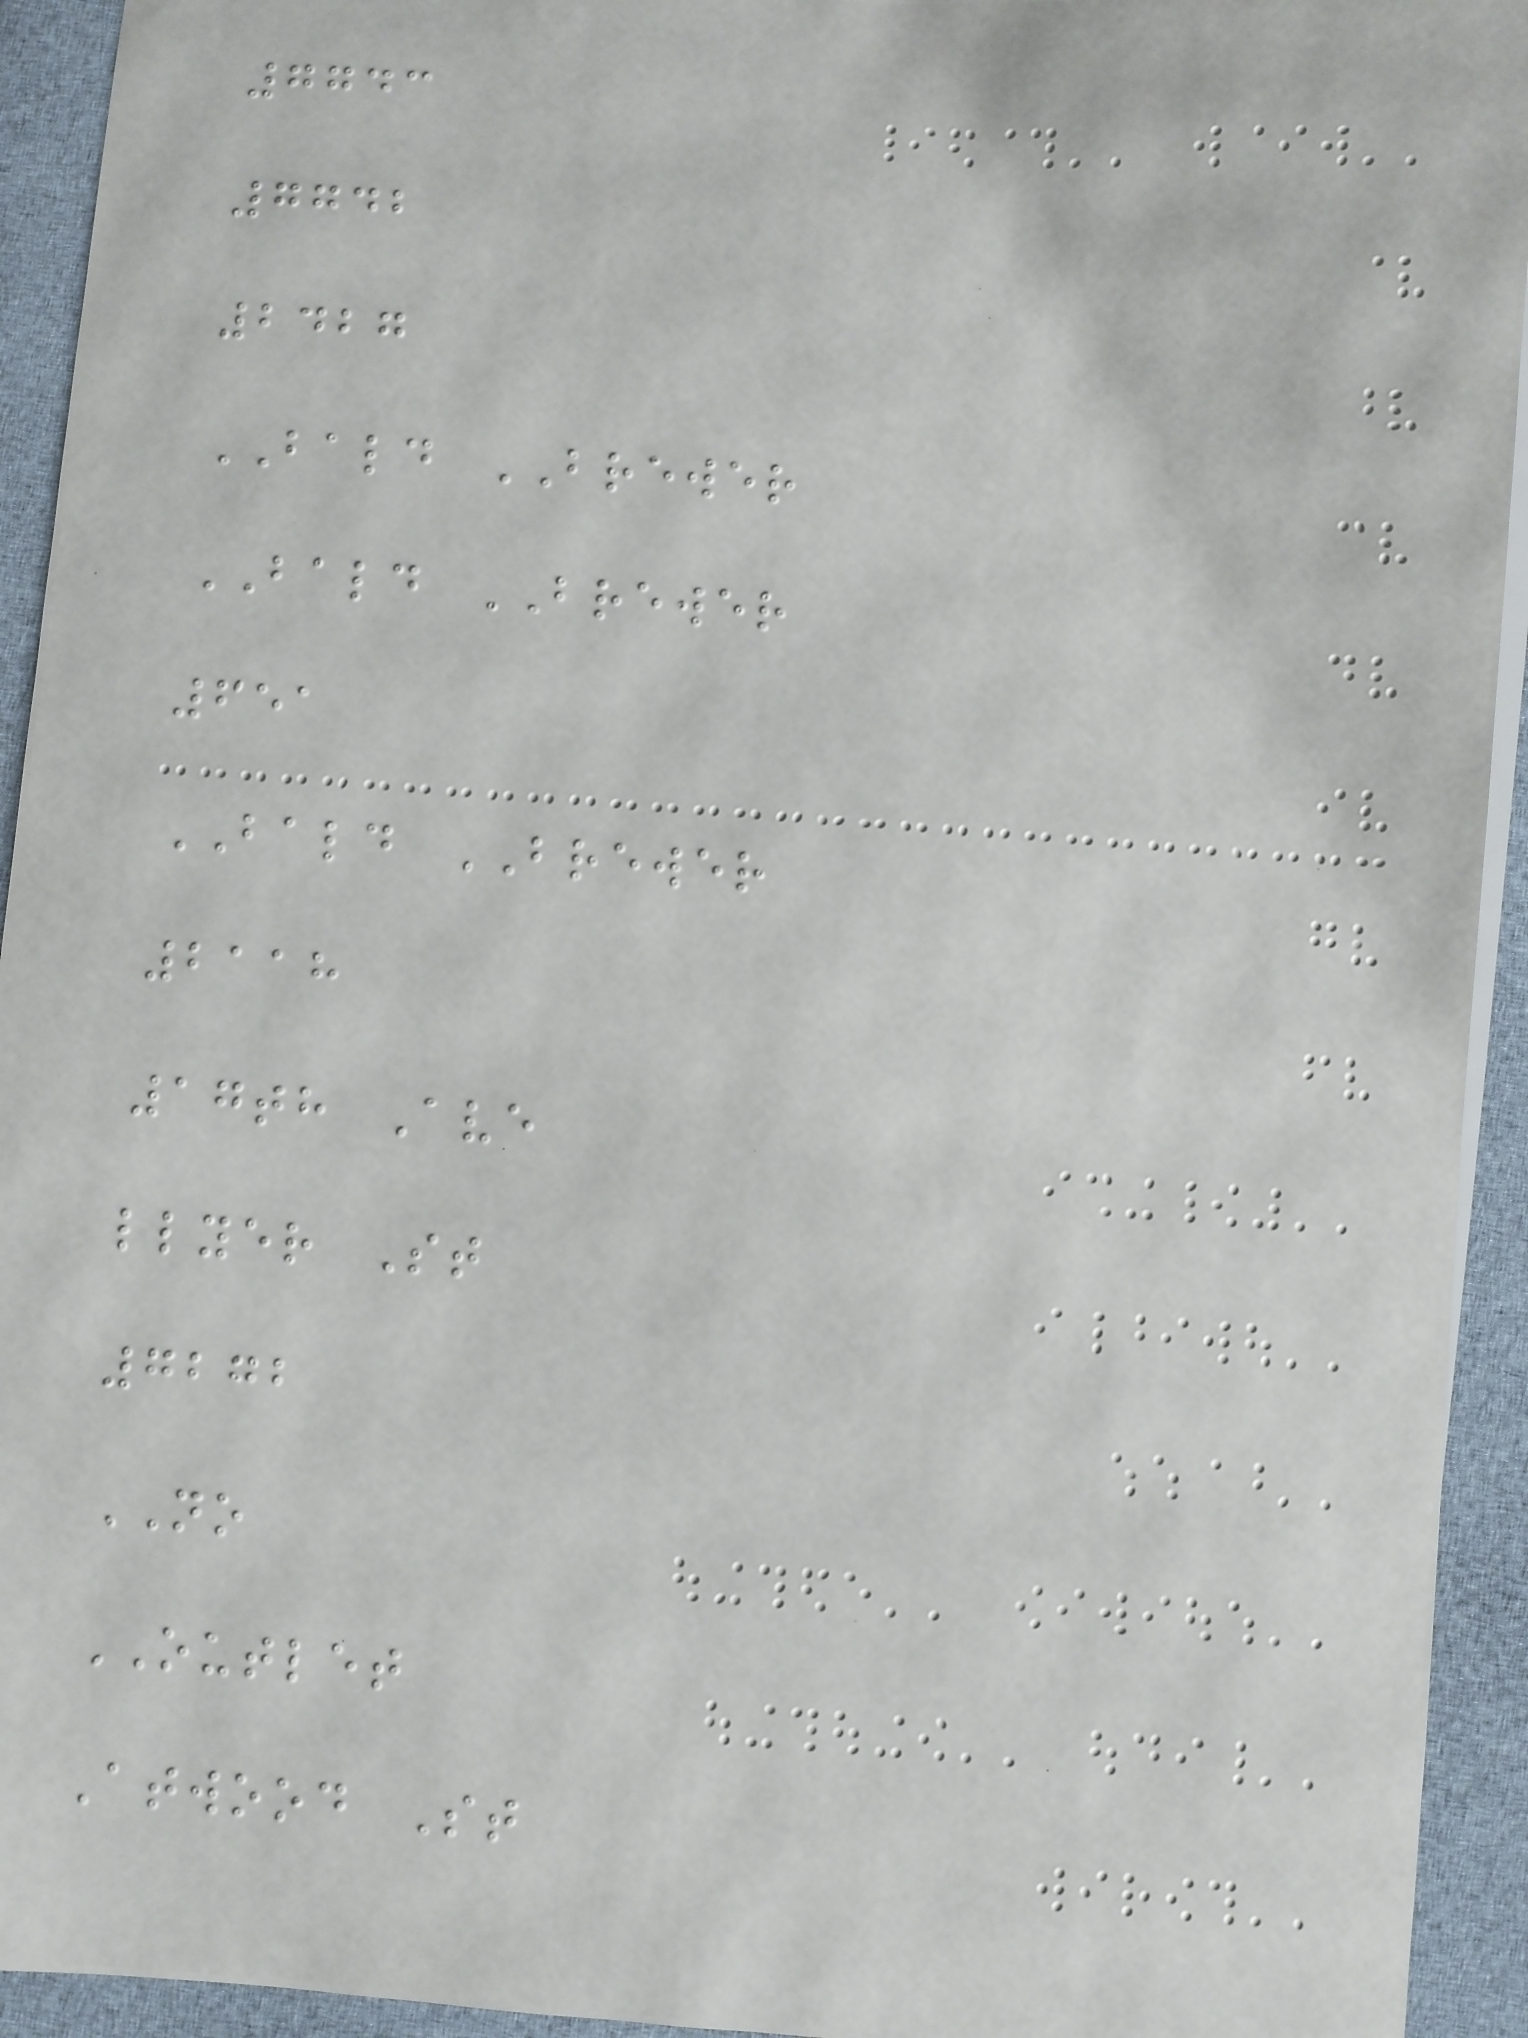7743
7742
2427
BALD BREWER
BALD BREWER
651
BALD BREWER
2118
17th Ave
llyer St
7272
NO
OUTLET
Atwood St
